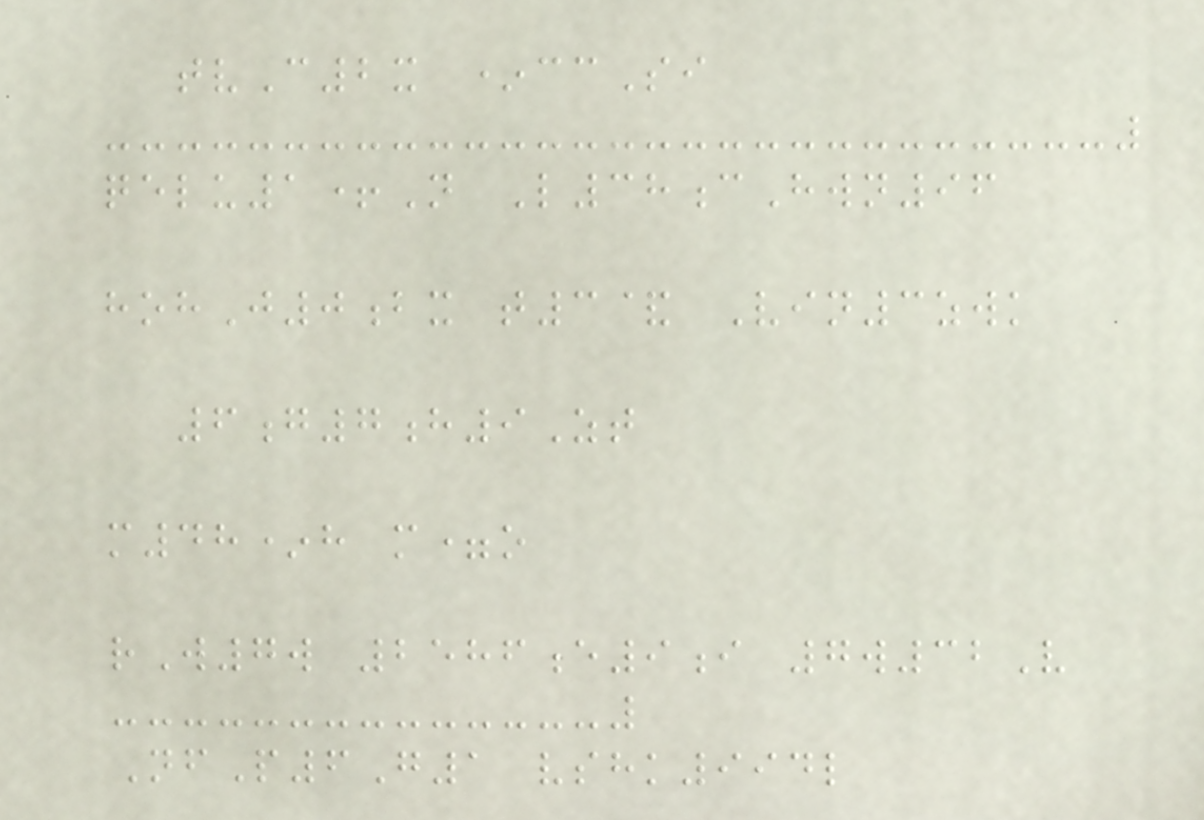tvC2x *ccSi
qelu1+N L38cHwn96
hohJ0bx t3& Vin3zwk
6g7h9Zt
m48*h m=o
rW7w 2586e9i 7w32V
NfP6G1 vshk994l
